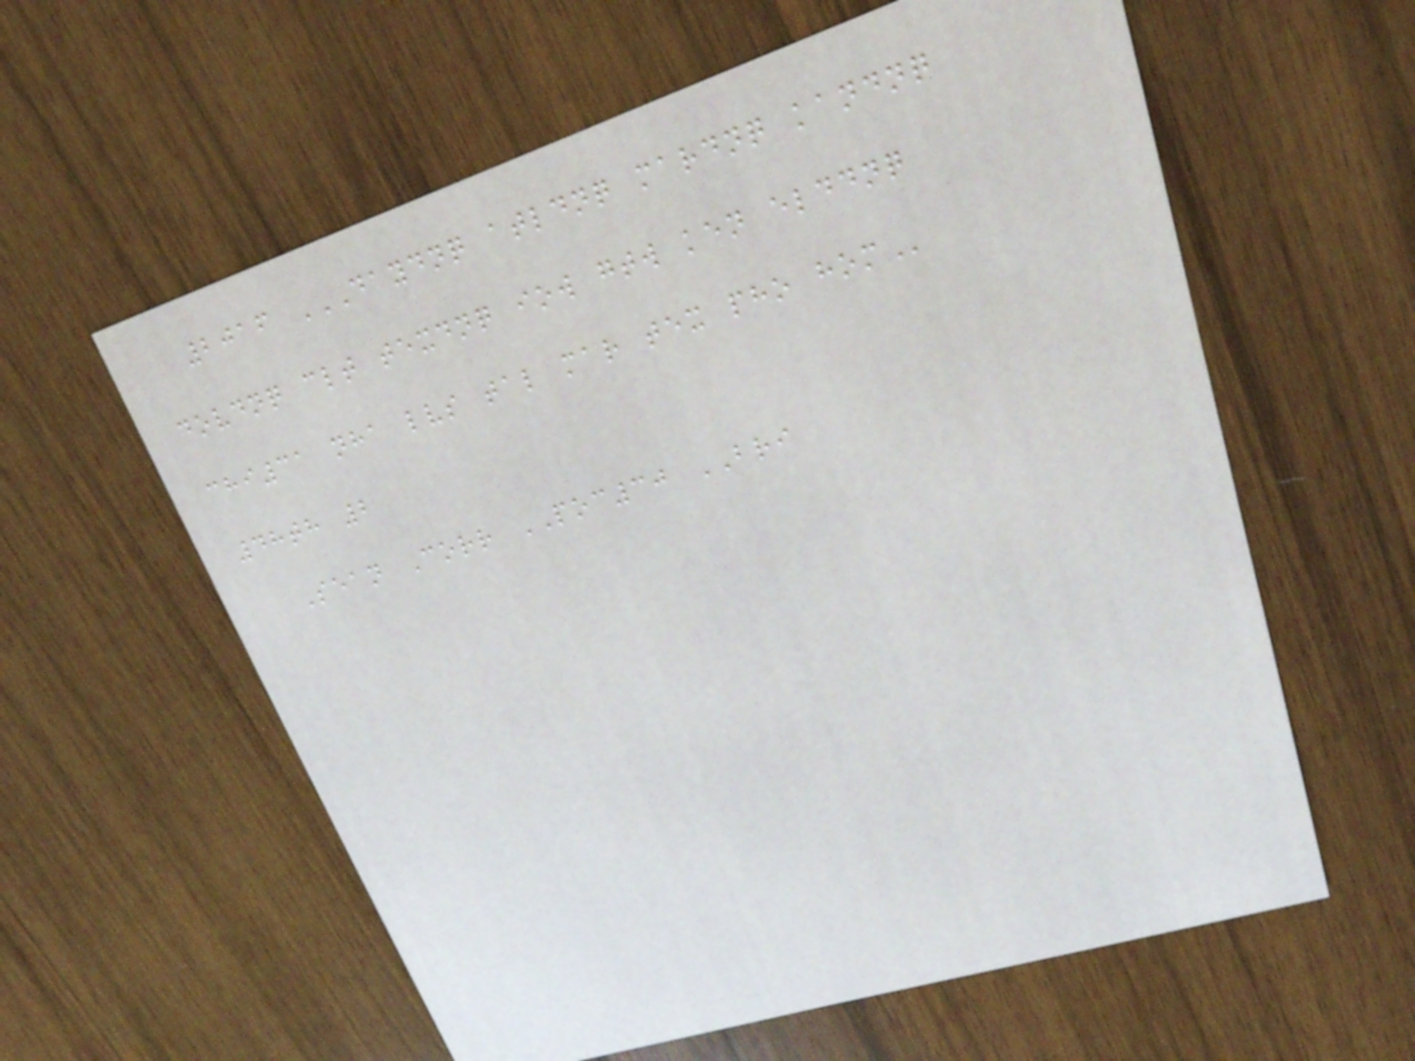2016 DAYDNQ ATLDNQ MARDNQ KANDNQ
DOVDNQ CLT TEXDNQ IOW GTW KEN ELDDNQ
CHI31 NHA LVS TAL MAR TEX PHO HOM
48th 2
Sean Corr POC30 BRI
